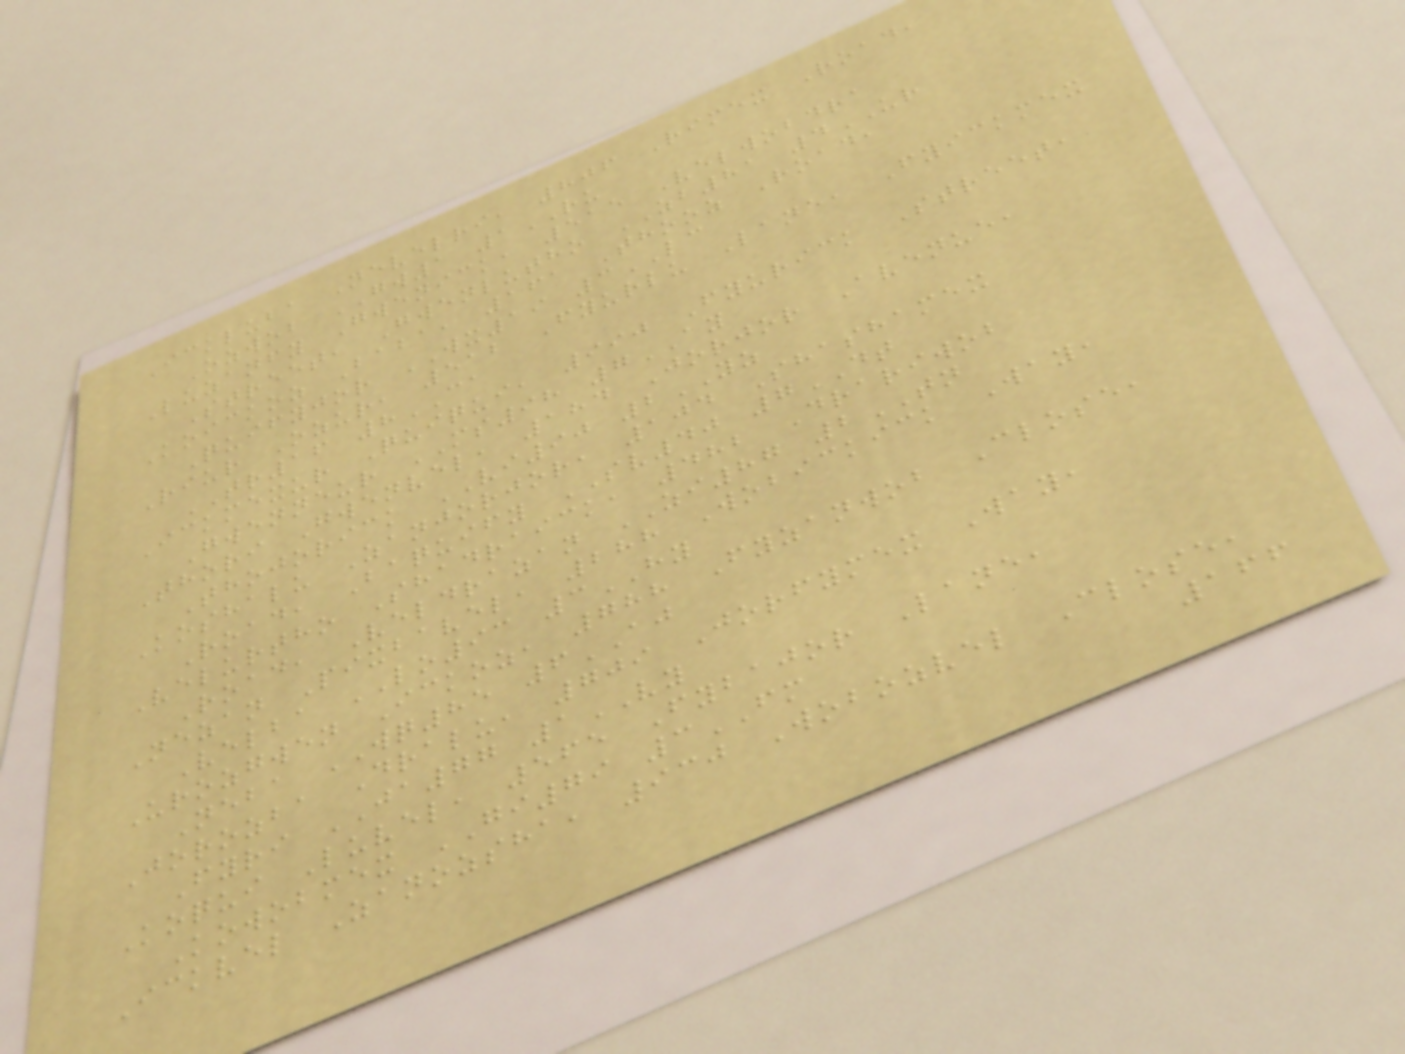Ickluba Nevelri, 806 Rimex Road,
Ozwob GW1 1RU
Luzanfy Gwenick, 515 Velwobdra
Street, Gwenlutho ZB81 4UR
Koickoz Baba, 161 Thooz Road,
Quifyjor WX19 3LC
Riur Ozur, 512 Fyurlu Lane, Fyickmex
TR16 8CA
Ickmexur Quiqui, 990 Fyurick Street,
Gwenneur MS98 7AY
Thori Gwenvel, 184 Jorjor Avenue,
Thojorick VI90 2YZ
Koshalu Zanjorjor, 104 Shashamex
Road, Baquify SV40 7DT
Velurtho Shadraick, 482 Drariwob
Road, Veldrazan ZI87 2TN
Nezan Pixbavel, 288 Wobickick Way,
Velba LO93 3HY
Urozgwen Ickoz, 788 Fyzanwob Close,
Neba WQ85 6AJ
Jorozba Dralu, 709 Jorfymex Way,
Fyri JA77 1VY
Koqui Luvel, 565 Fybajor Lane,
Kowobmex GI79 3FM
Ickvel Zanozsha, 930 Wobozvel Close,
166
